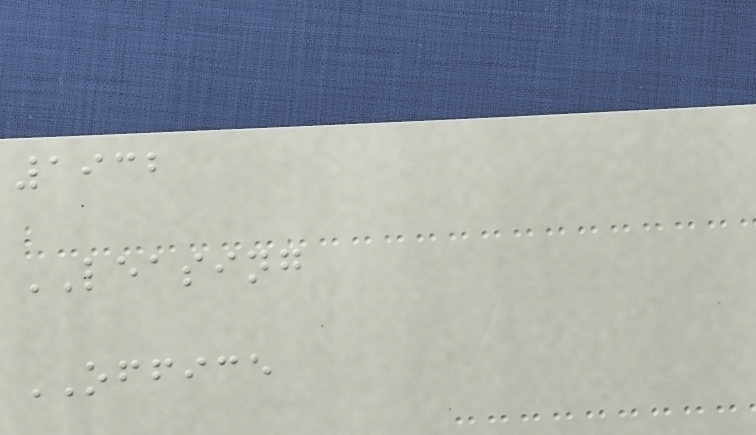1932
LEASING
OFFICE
